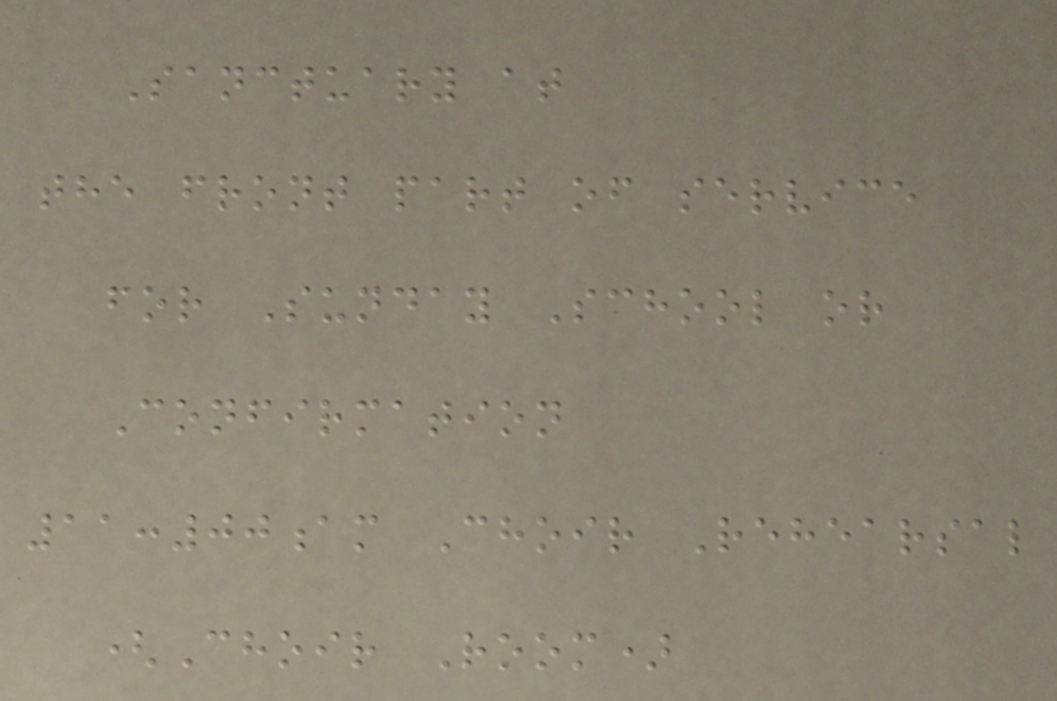Sanctuary at
the front part of service
for Sunday School or
Confirmation
11:00am Choir Rehearsal
(Choir Room)
